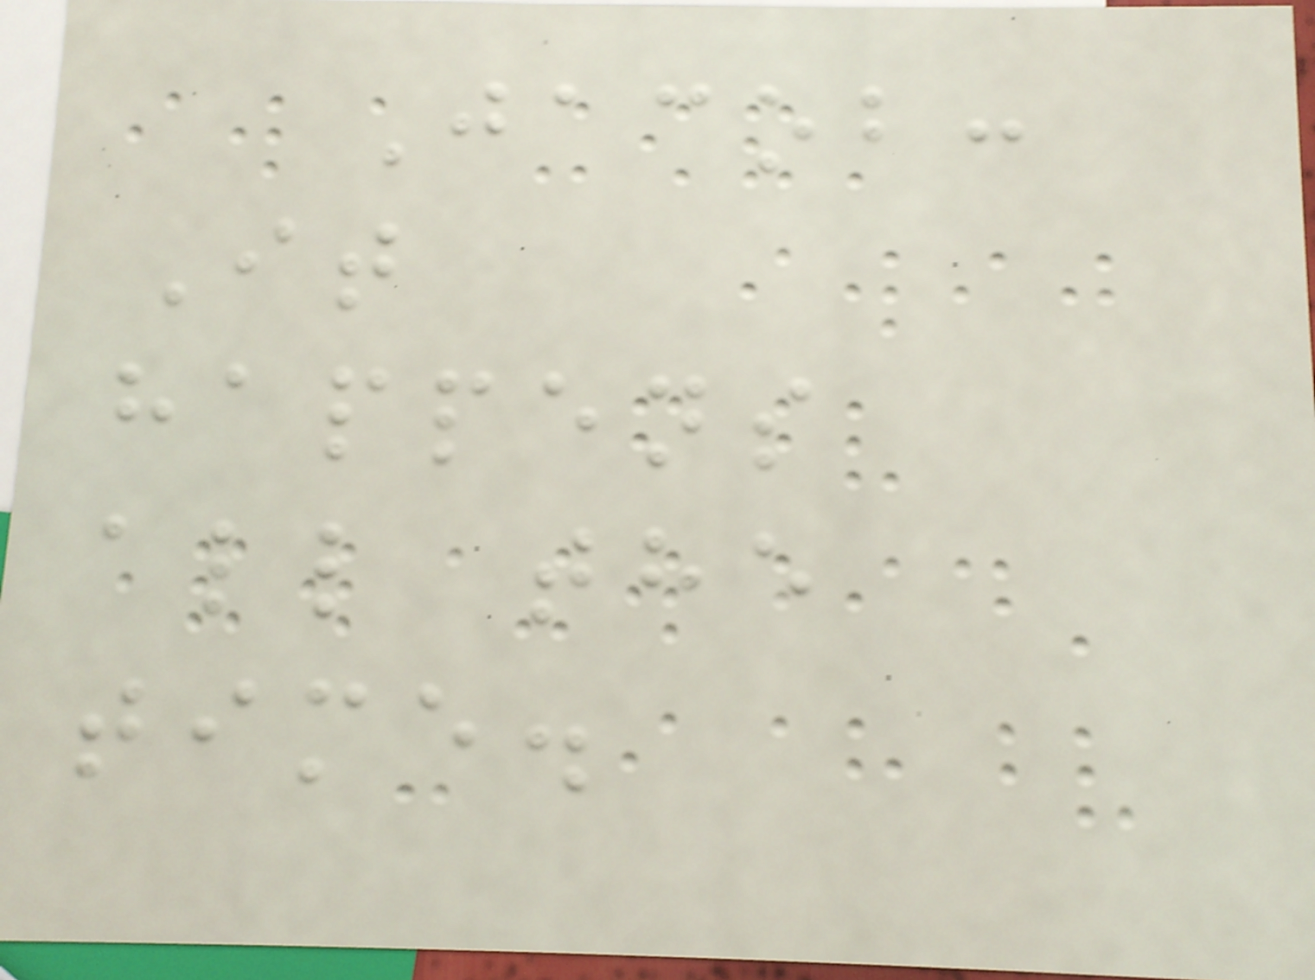Jacob:
It
happens
all the
time.
